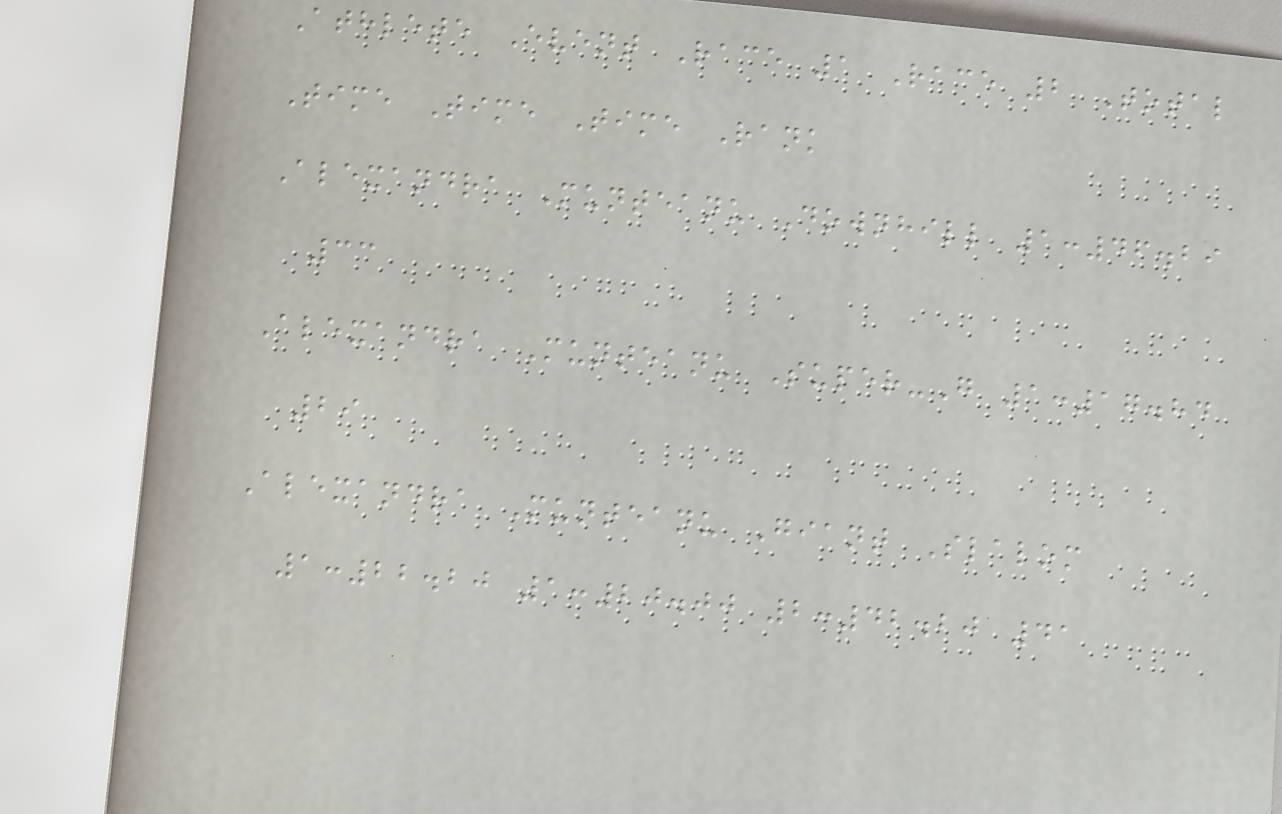Athlete Event Race 1 Race 2 Total
Time Time Time Rank
Alexandra Munteanu Downhill 1:46.29
33
Alexandra Munteanu Super-G 1:17.84
29
Alexandra Munteanu Giant Slalom
1:22.20 1:20.00 2:42.20 41
